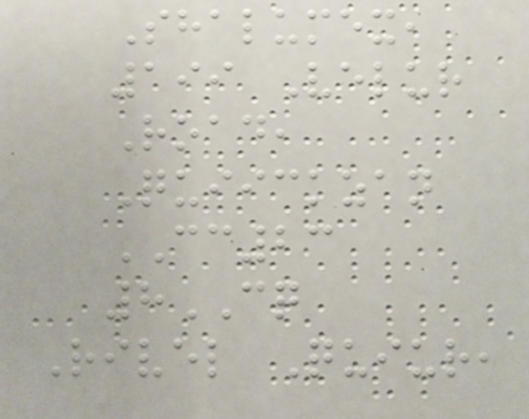Shalumex,
199 Velur
Road,
Quiickzan
CC23
8CQ
Rivel Quiur,
